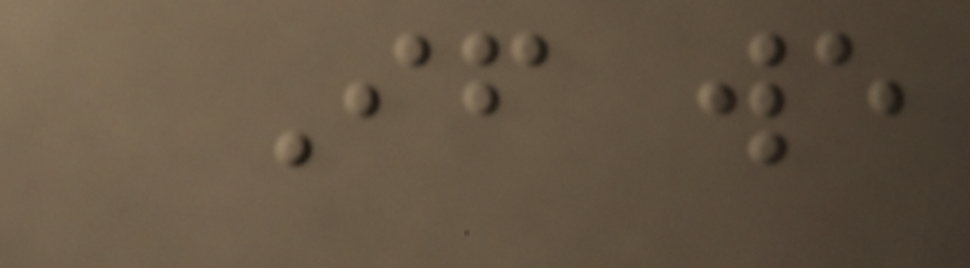If we
